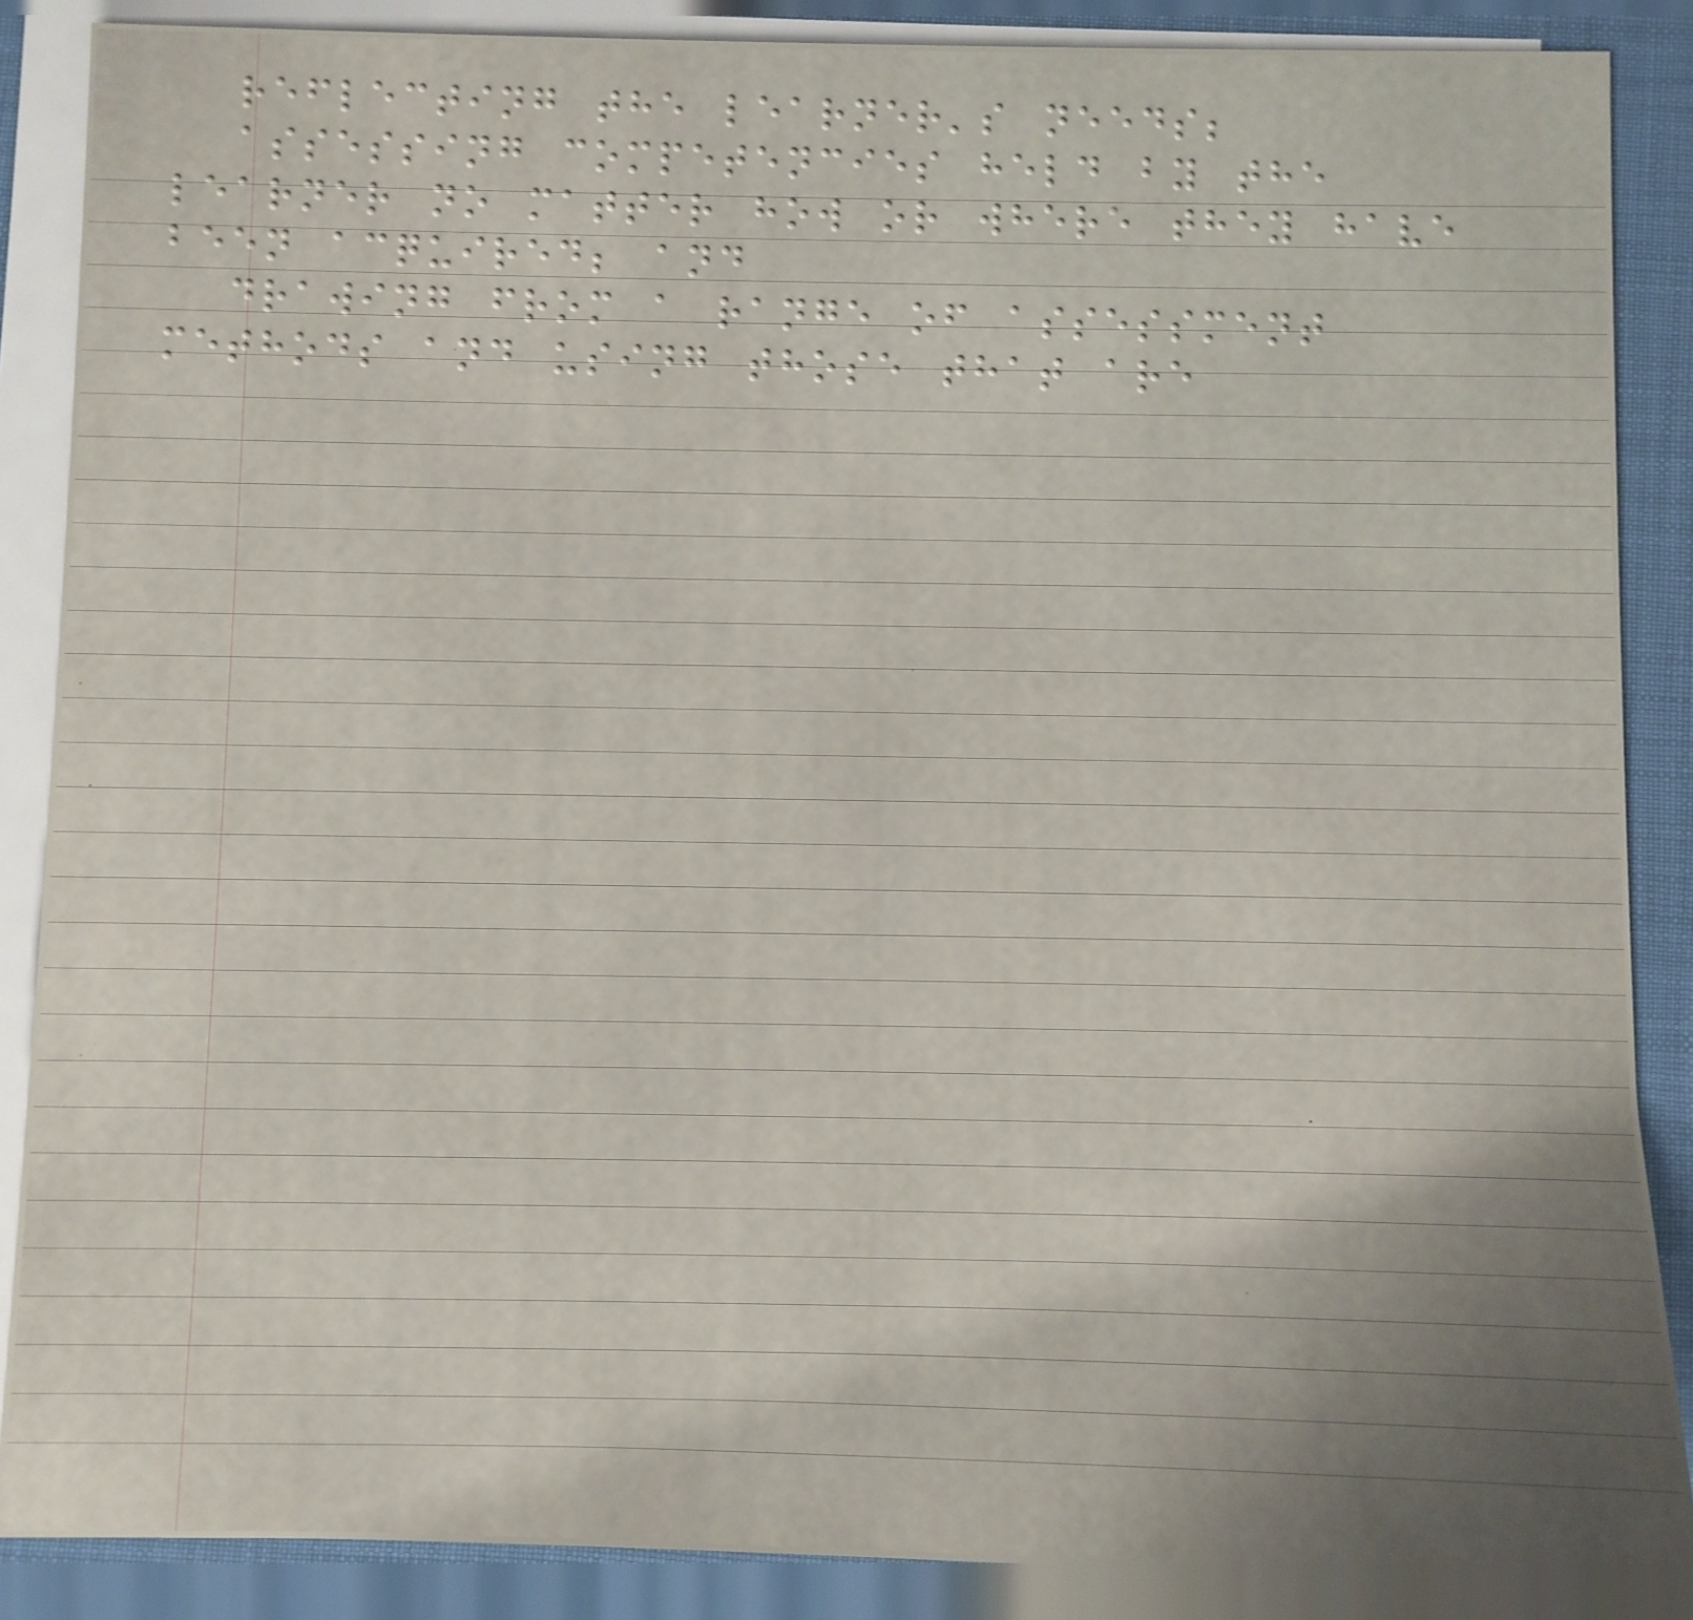reflecting the learner's needs;
assessing competencies held by the
learner no matter how or where they have
been acquired; and
drawing from a range of assessment
methods and using those that are
